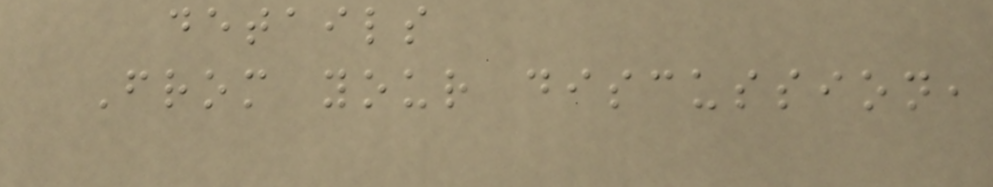details
From your discussion,
